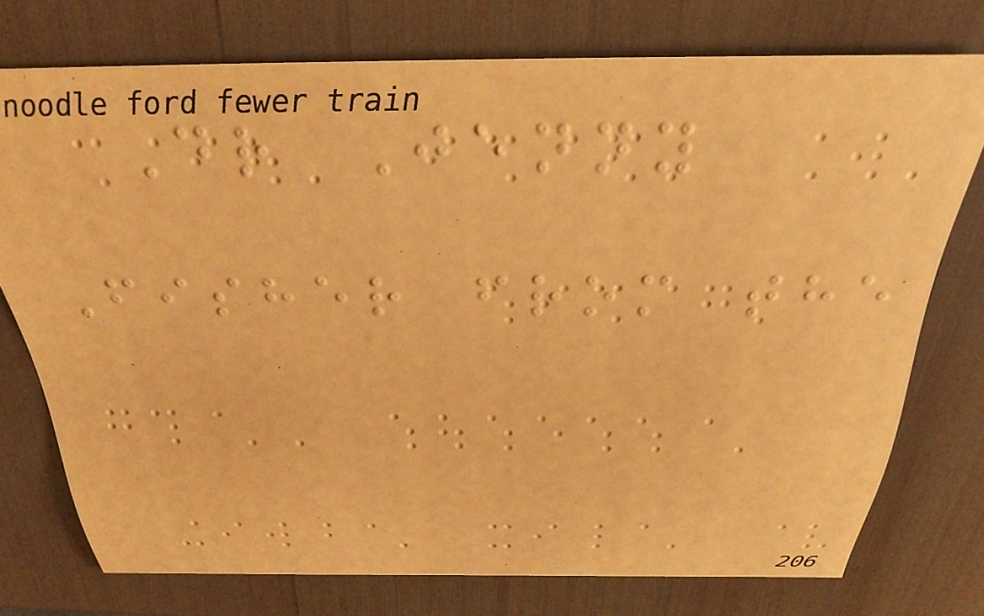Dr Jenny
Fisher from the
